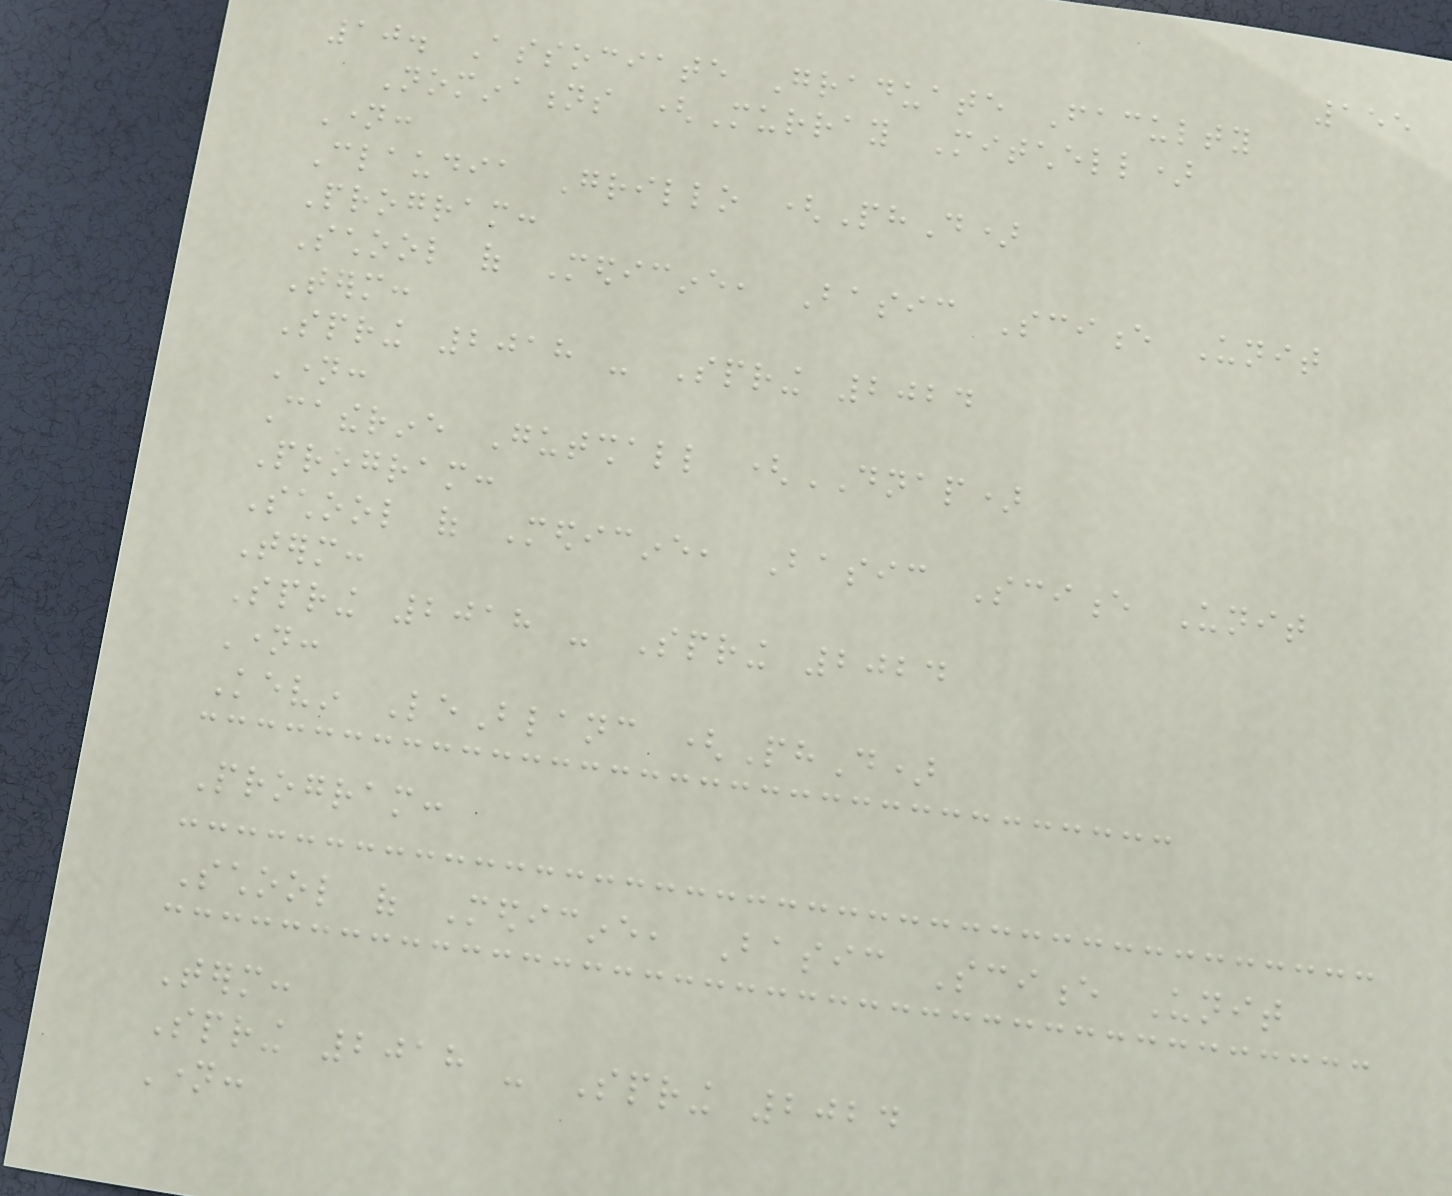155
10. Associate Graduate Faculty
Nominations (Murray Mitchell)
Name:
Claudia Grillo (PhD)
Program:
School of Medicine, Basic Science Unit
Term:
Spring 2018 - Spring 2024
Name:
Catherine Gutshall (DNAP)
Program:
School of Medicine, Basic Science Unit
Term:
Spring 2018 - Spring 2024
Name:
Kevin LeBlanc (PhD)
Program:
School of Medicine, Basic Science Unit
Term:
Spring 2018 - Spring 2024
Name:
